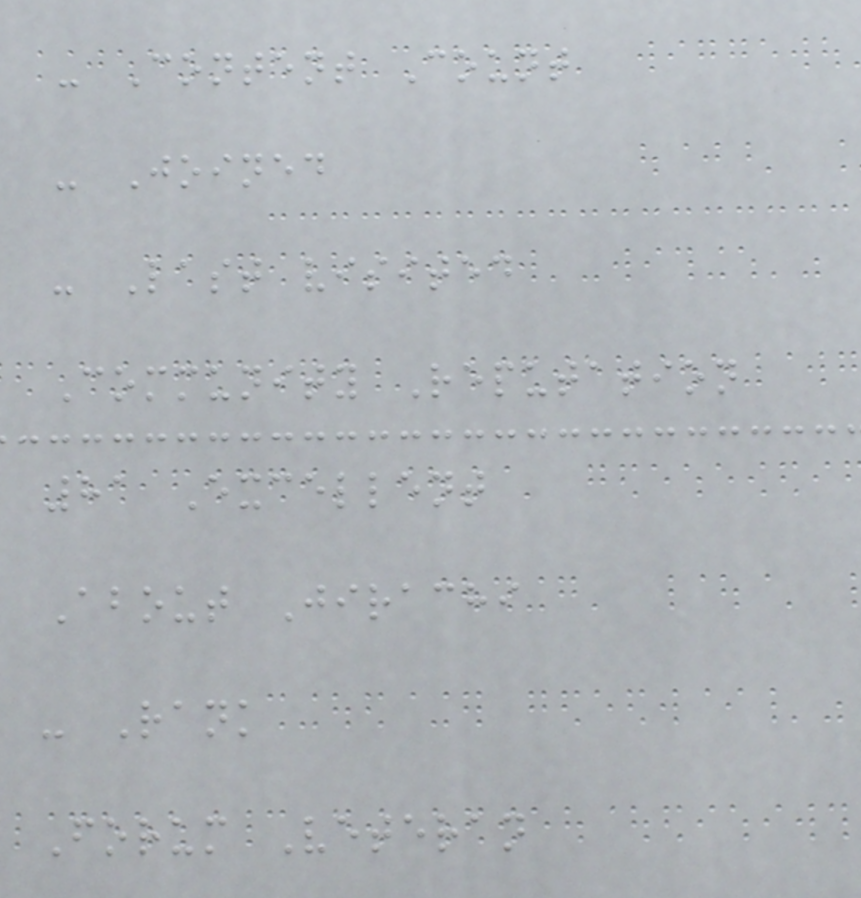- Content Count
- Joined
- Last visited
Community Reputation
81 Excellent
About Jirachi
- Rank
Forum Veteran
